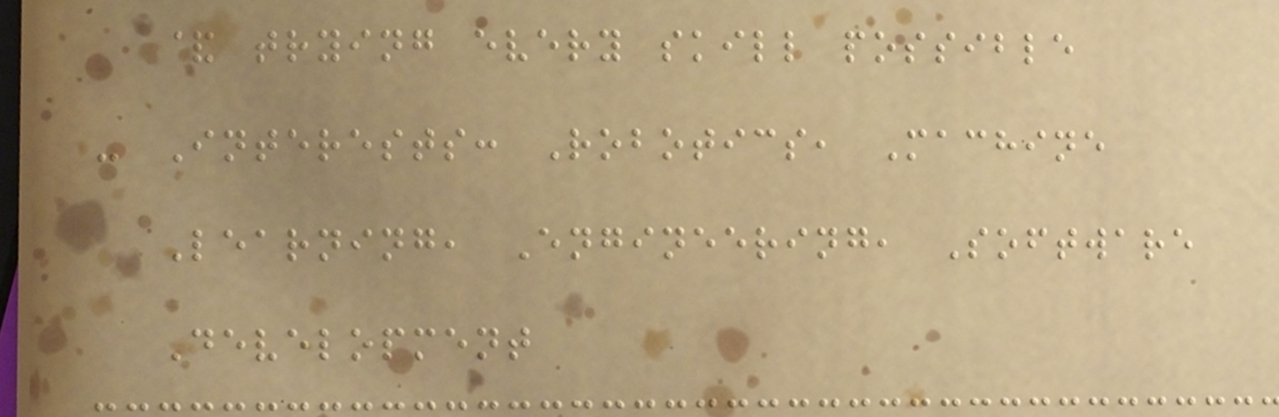& trying every skill possible
- Interests: Robotics, Machine
Learning, Engineering, Software
Development
